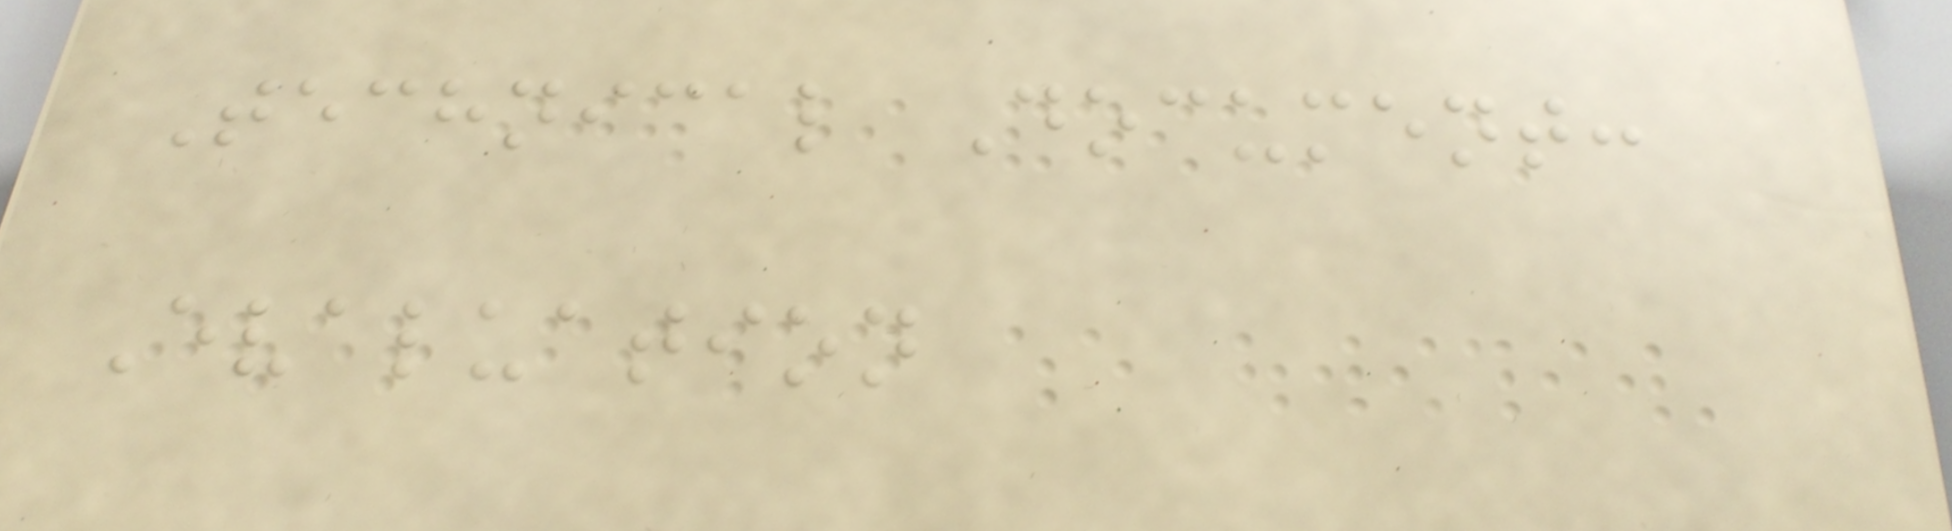Technical Document:
Evaluation
